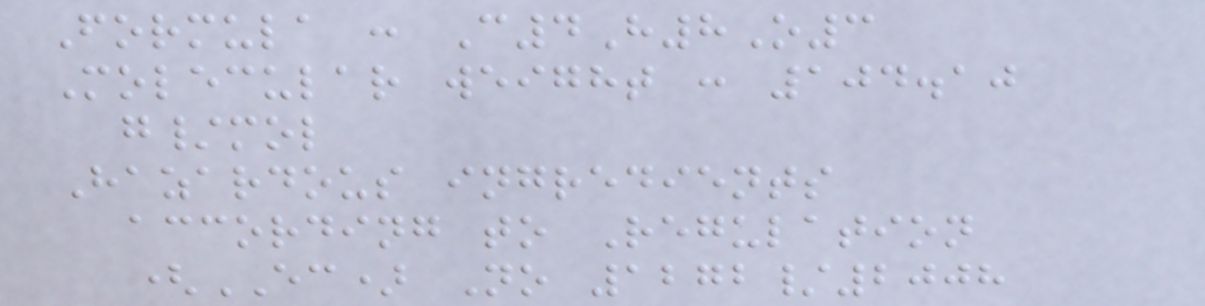Formula : C4H8O3
Molecular weight : 104.10
g/mol
Hazardous ingredients
according to Regulation
(EC) No 1272/2008
